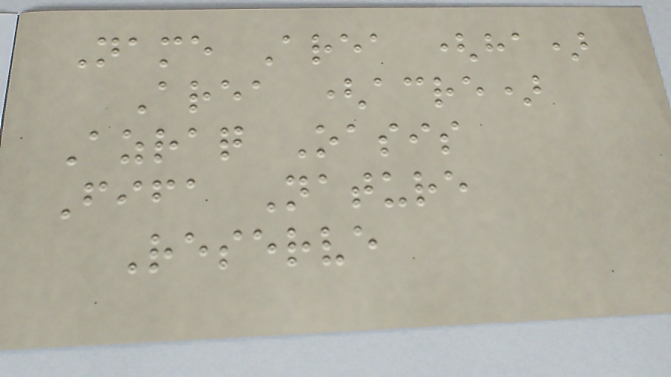Name Area (ha)
Area (acre)
Azraq Oasis
Fifa Nature
Reserve
